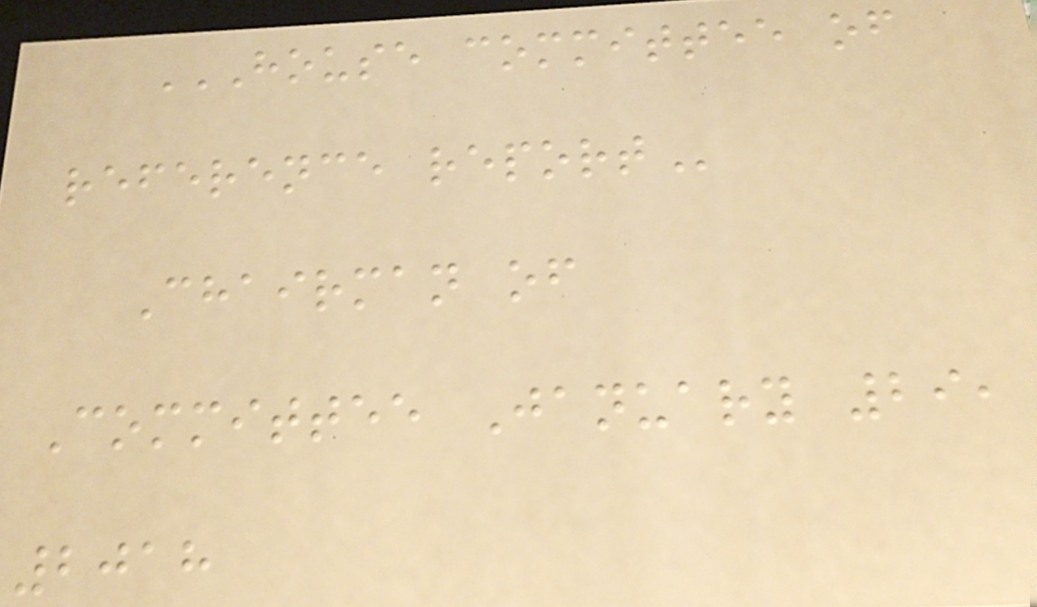HOUSE COMMITTEE OF
REFERENCE REPORT
Chairman of
Committee January 29,
2018
